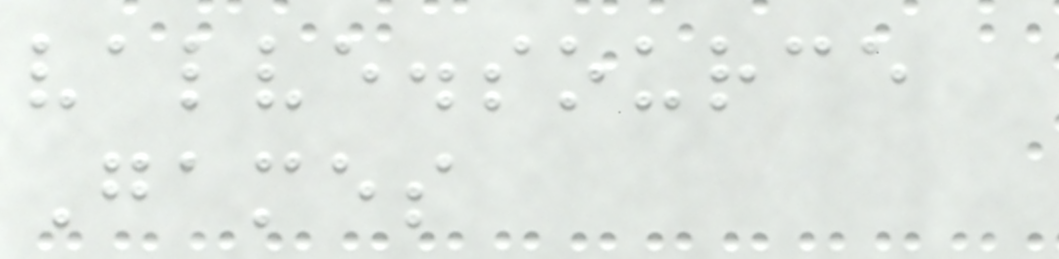valve.source
Games
